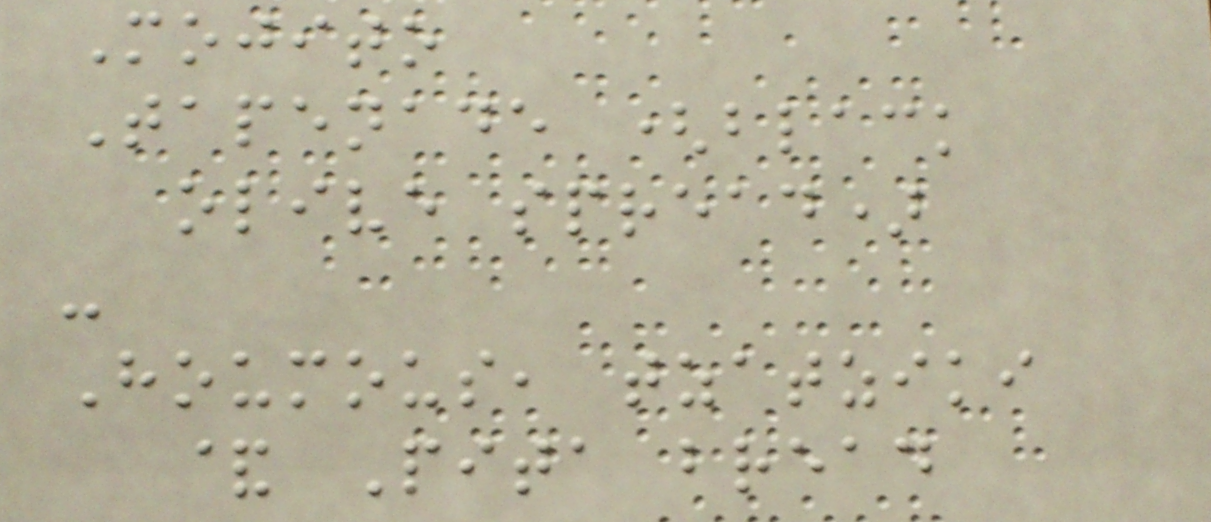Mojito
Tapenade (black
olive spread)
-
Houmous, tzatziki
& Pita bread
